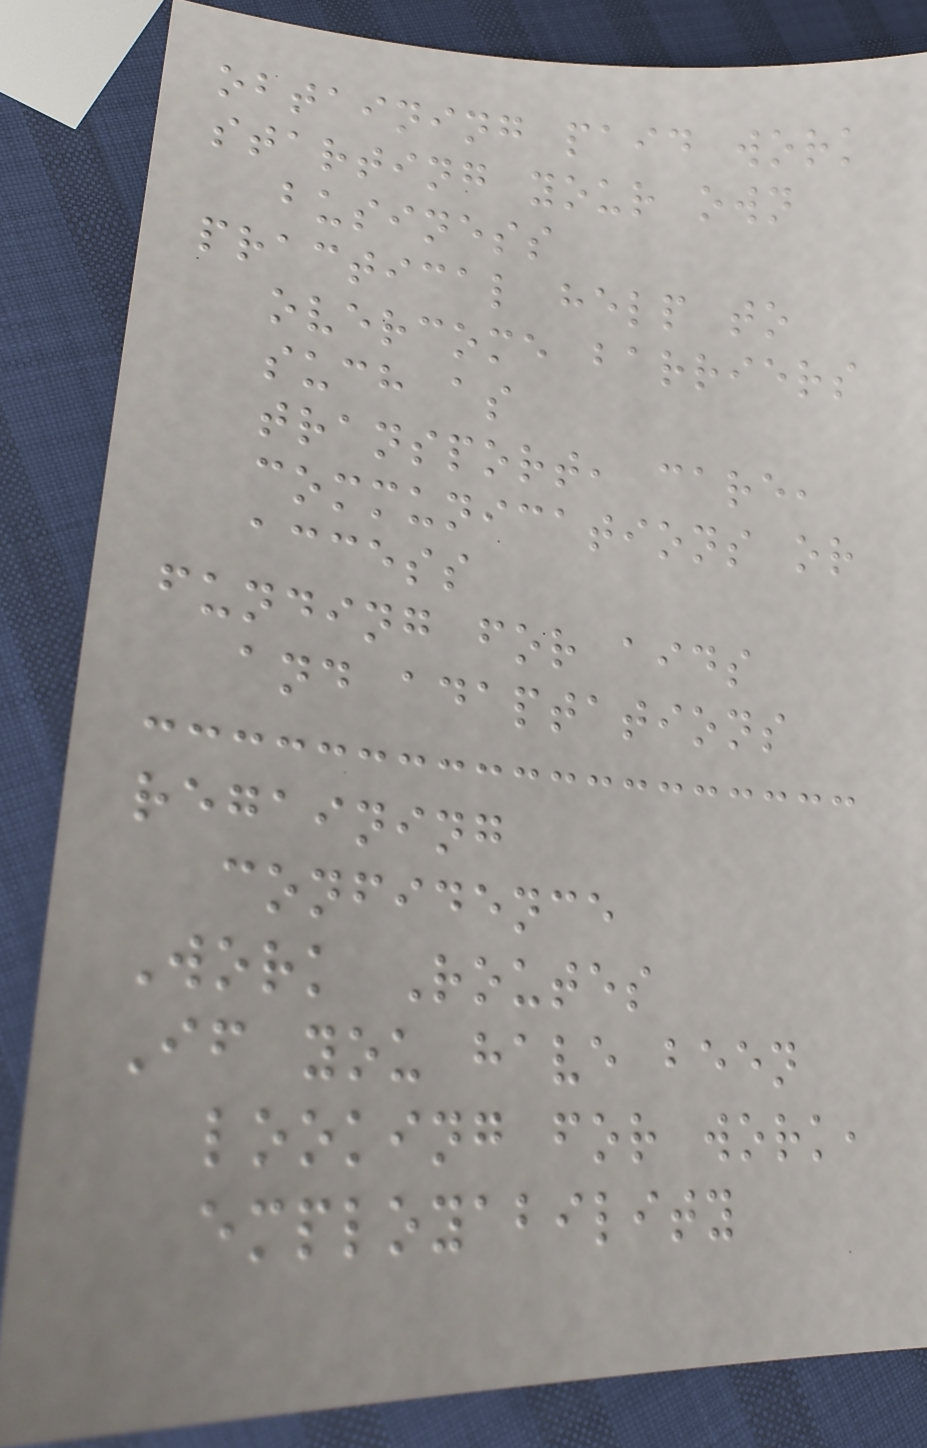obtaining paid work
starting your own
business
practical help to
overcome barriers
such as
transport, care,
communications or
access
funding for aids
and adaptations
regaining
confidence
Work Routes
If you have been
looking for work,
employability
